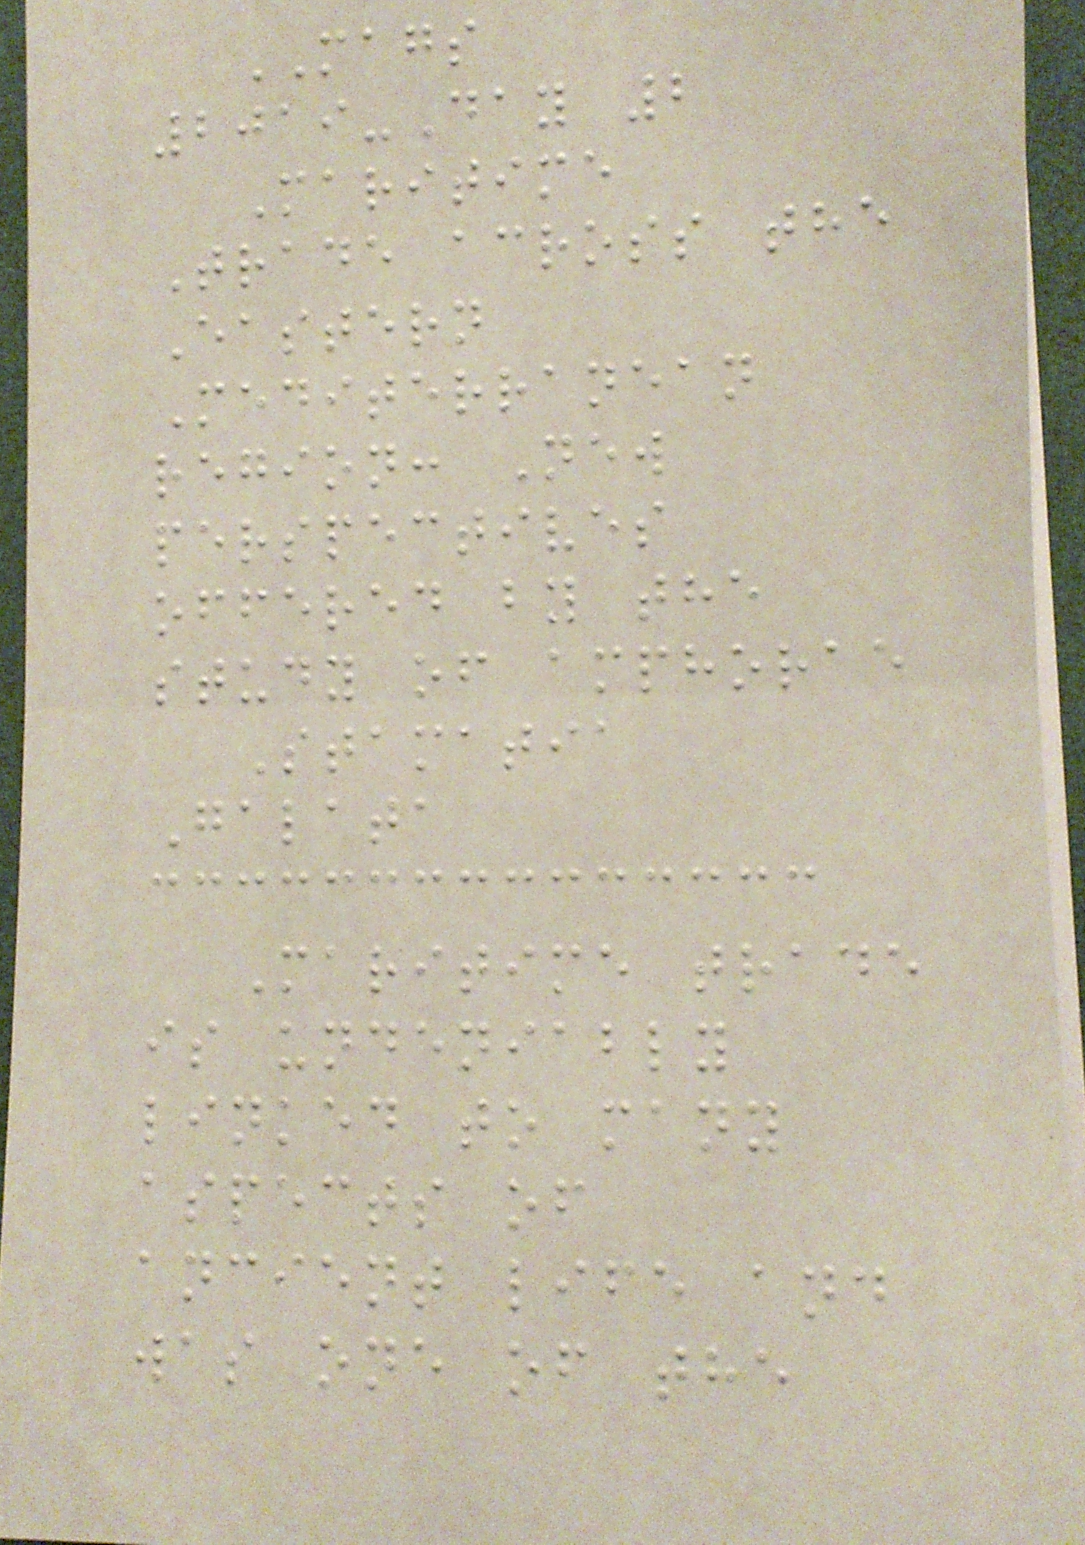MAGS
2019-Day 2
Maritime
Trade across the
Eastern
Mediterranean
region: New
perspectives
offered by the
study of amphorae
Stamatia
Galata
Maritime trade
is undeniably
linked to many
aspects of
ancient life and
was one of the
